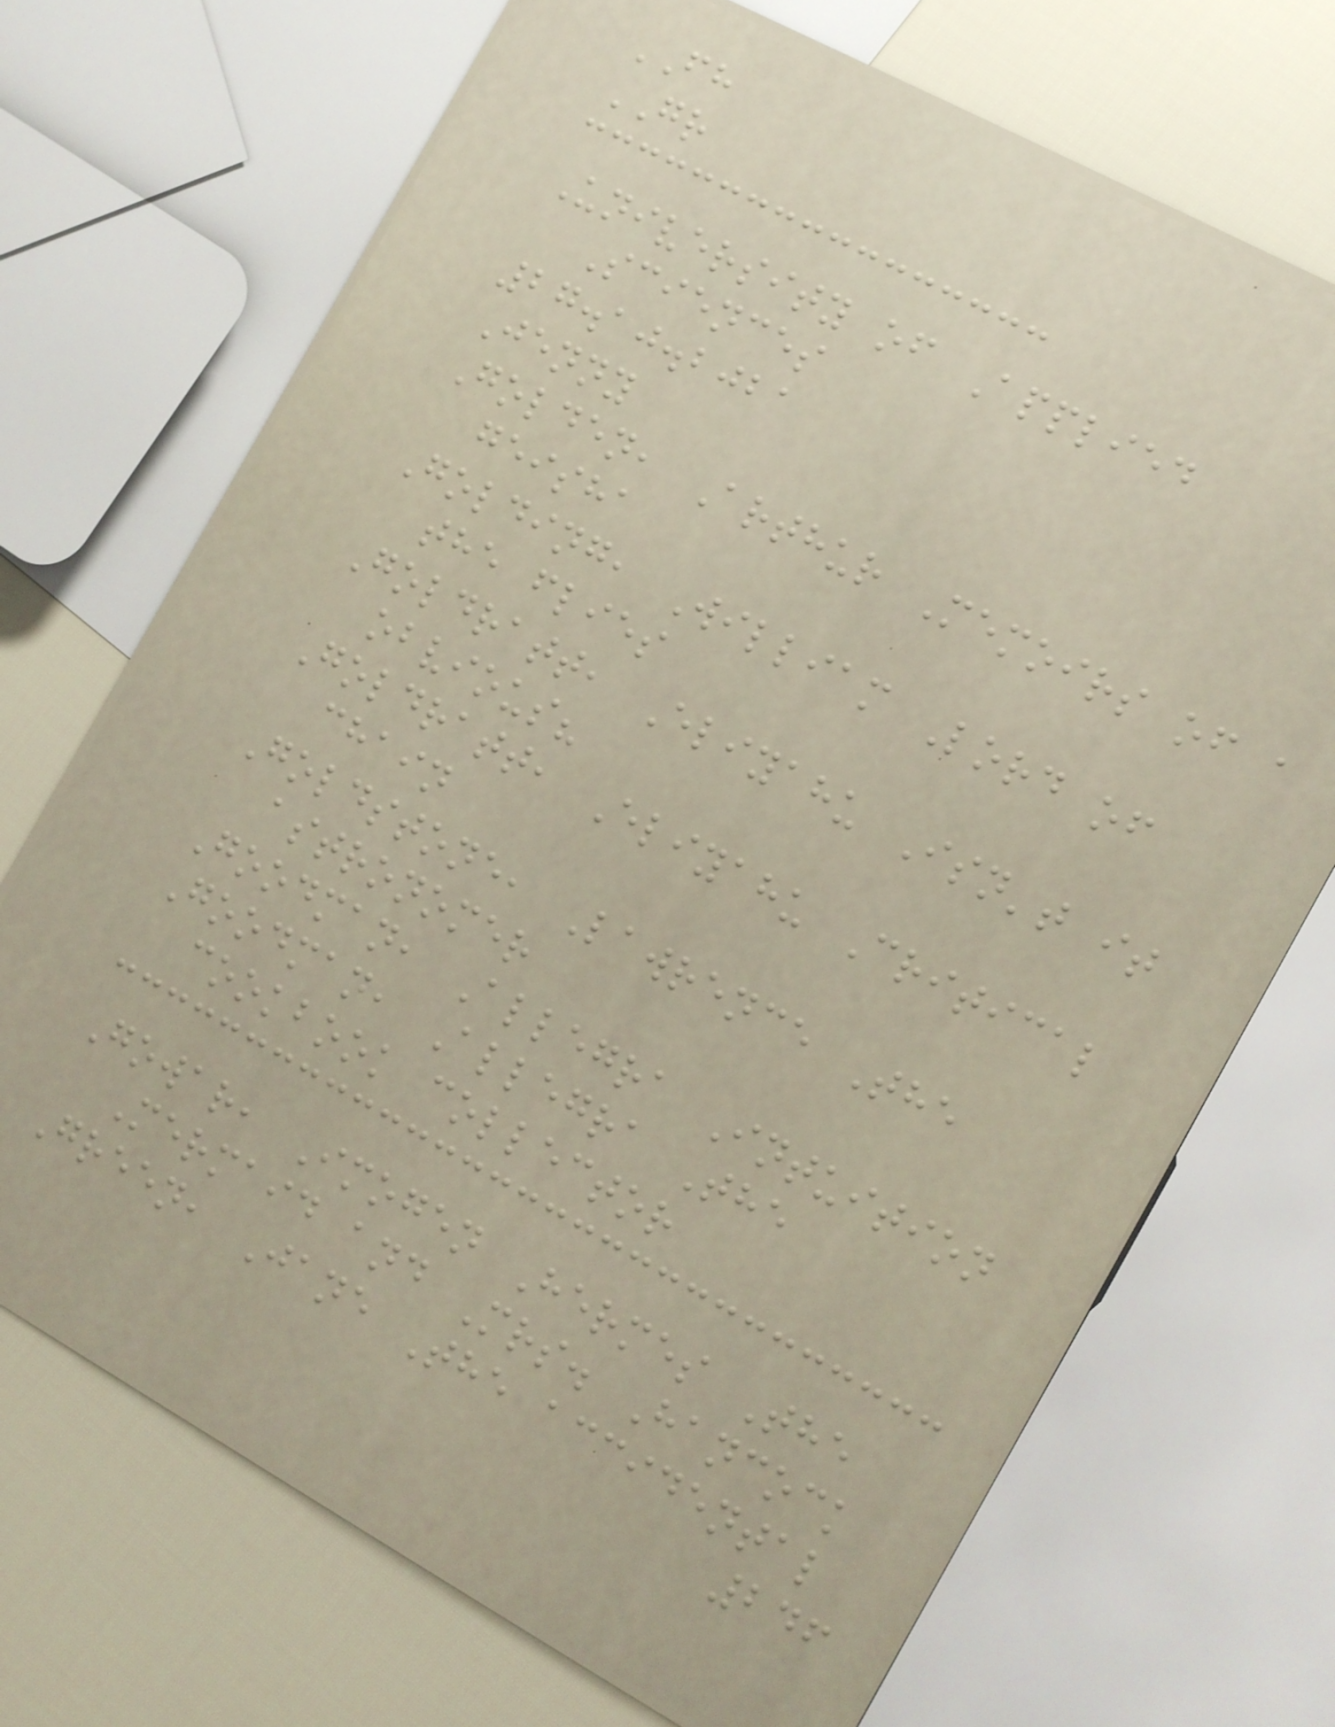FH
GR
University of Applied
Sciences
27.10.2021
Jenny
Golden, Arthur Memoirs of a
geisha
Golding, William Lord of
the flies
Goldratt, Eliyahu Isn't it
obvious?
Goldratt, Eliyahu Critical
chain
Goldstone, Lawrence The
astronomer
Goodman, Allegra Intuition
Goodman, Allegra The
cookbook collector
Gowar, Imogen Hermes The
Mermaid and Mrs. Hancock
Green, Jane The accidental
246
